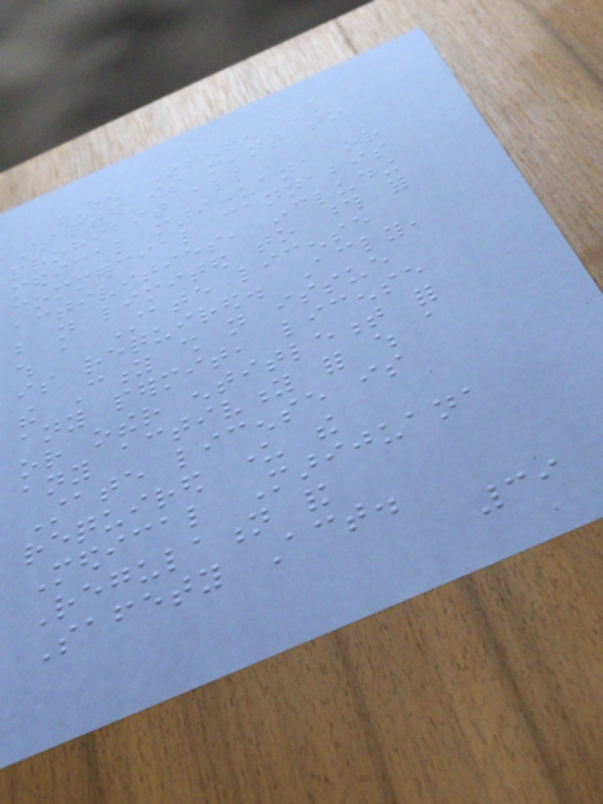E. Intent. This
Chapter is meant to
prohibit all
medical marijuana or
commercial cannabis
activities, including
but not limited to those for
which a State license
is required. Accordingly,
the City shall not issue
any permit, license
or other entitlement for
any activity for which a
State license is
required under the
Medical Marijuana
Regulation and
Safety Act.
39
